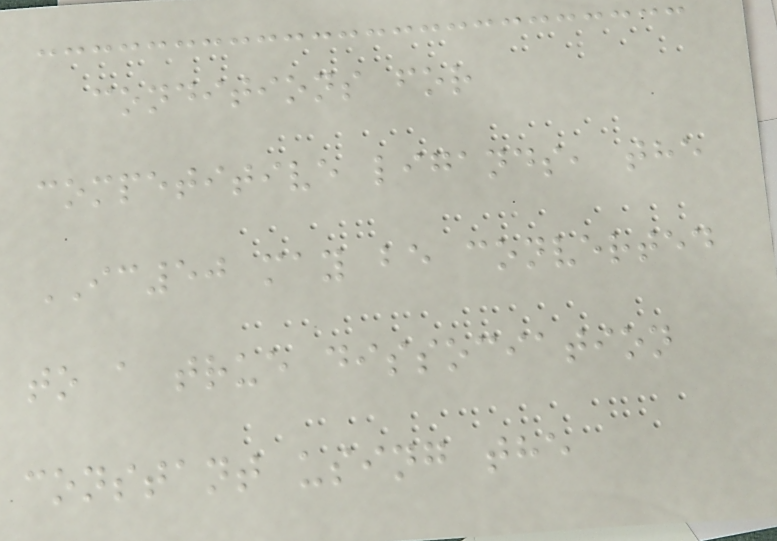conditions for
competitive ligands, the
IC50 may be converted
to a true dissociation
constant using the
